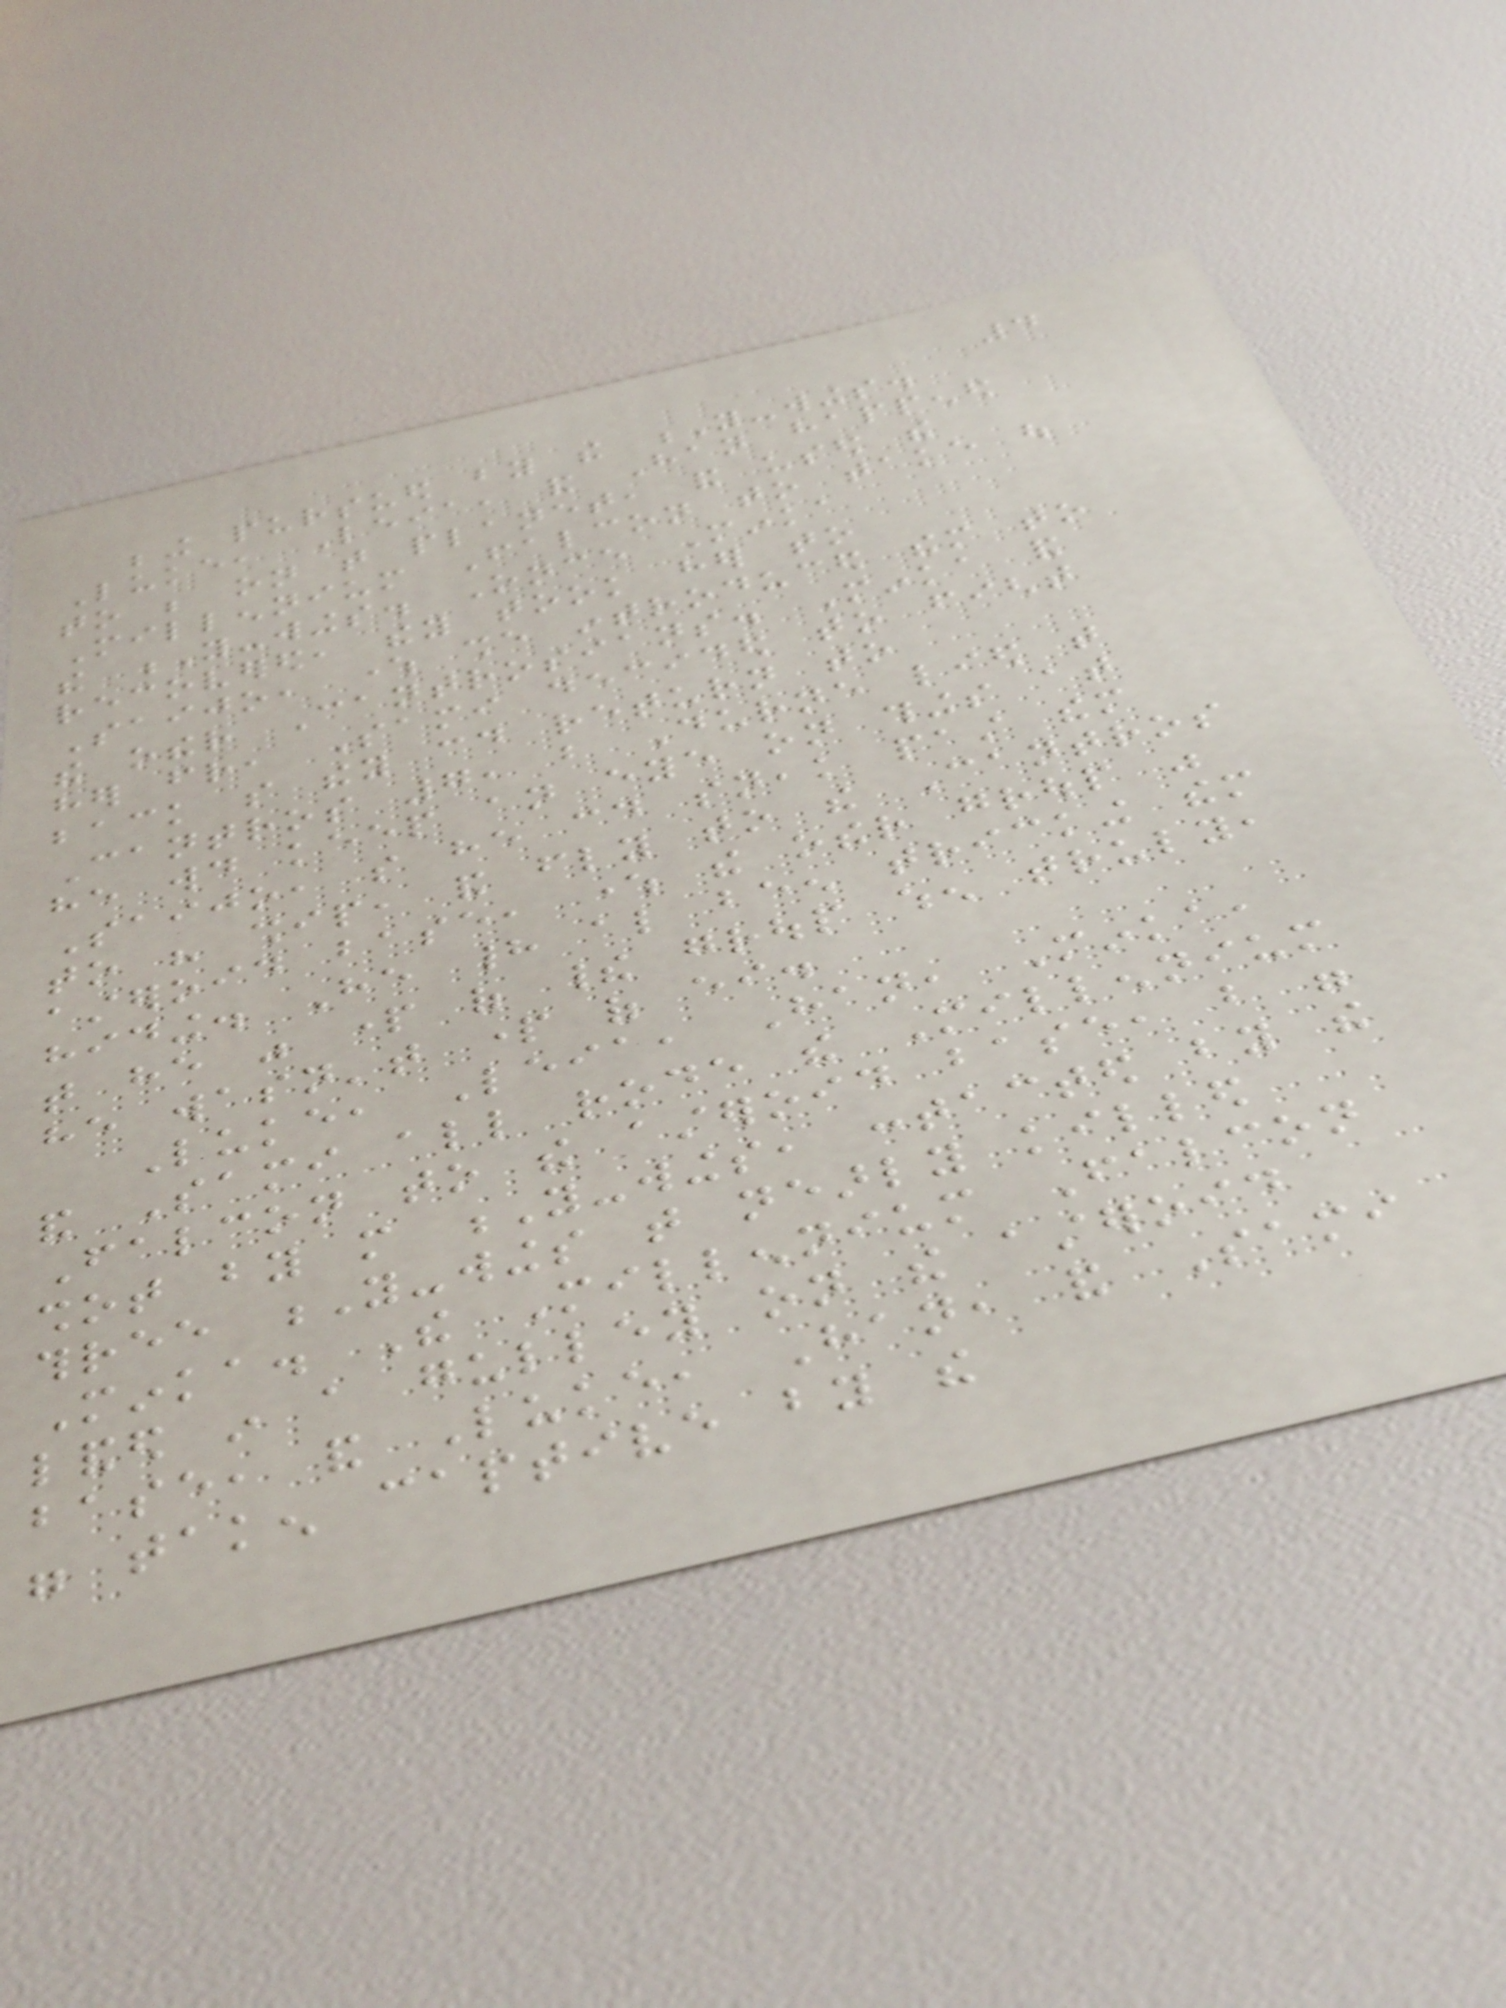4
being pursued by the Y-wings.
Luke, Leia, and Han happened
to be on that planet, and used the
Millennium Falcon to take out
the Y-wings. Once Minka
recovered, they took her to
Saijo, where she introduced them to
the other Cantrosians. Minka and
her friend, Sami decided to fight
back so they could return to
Cantros 7, but Durne lied that
he would keep an eye on things at
Saijo, so he could sneak past them
to his ship, and fly to the Cantros
asteroid base, where the other group was
hiding. He had also been tricking them
that he was part of their group when truly,
he wasn't part of either.
Luke, Leia, Han, Minka,
and Sami all rode the Millennium
Falcon to the asteroid base, but were
shot by more Y-wings, contacted by the
three Y-wings that nearly killed
Minka. The Millennium Falcon
landed in a gulley on the asteroid
base, and Luke, Han, and Sami
were taken captive by the
